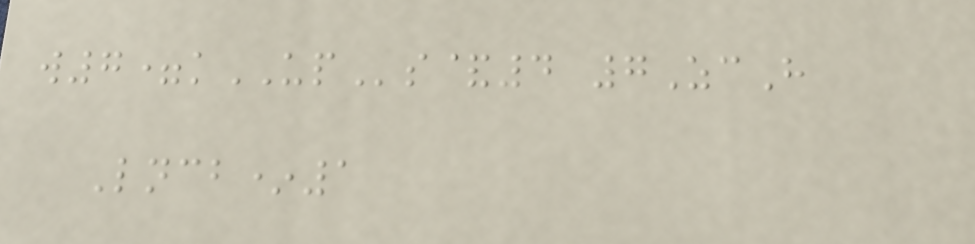w7=kUPs&4 7ZcH
Lncb*1
